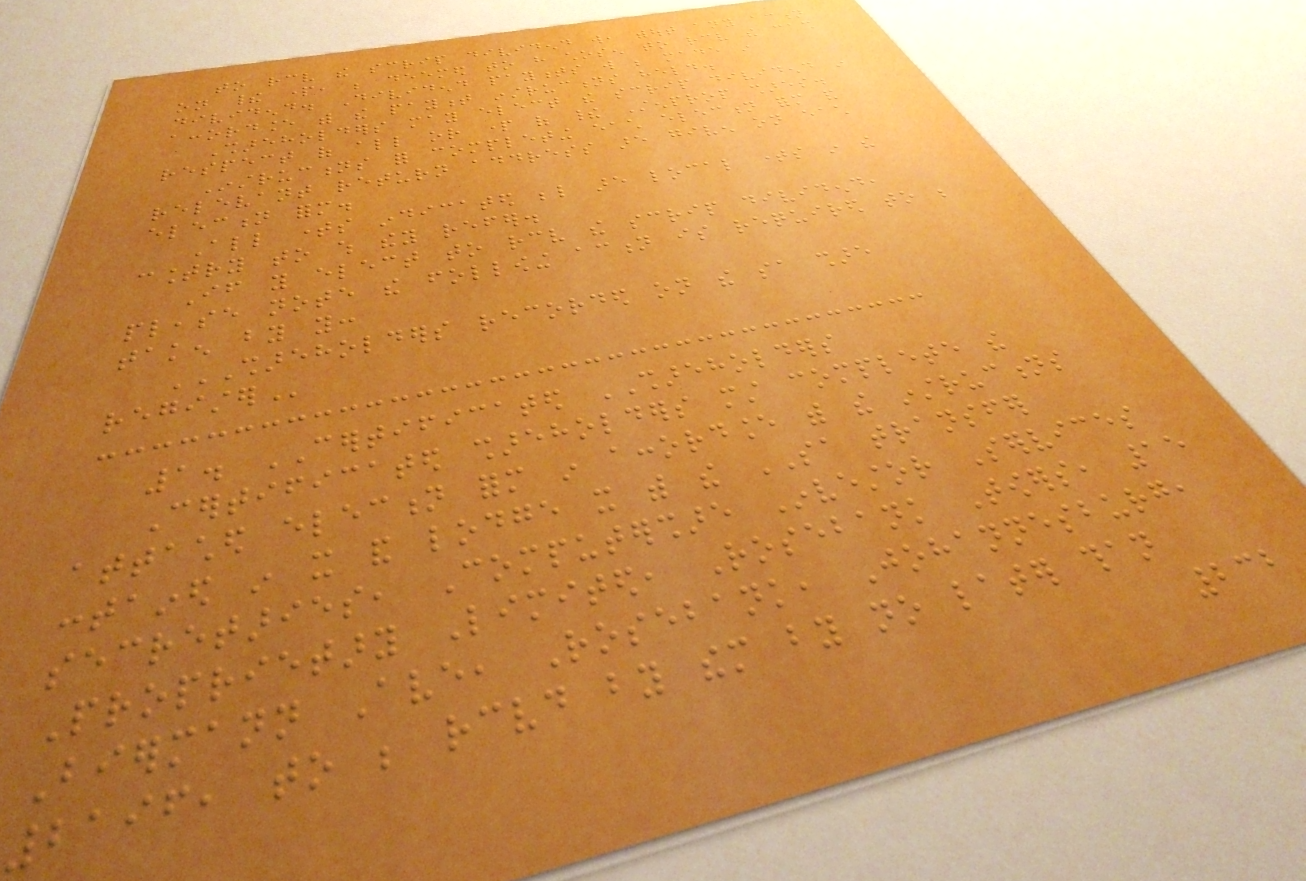to receive the scrip dividend will, without any action
on their part, be deemed to have chosen to receive the cash
dividend. Dividend payments will be made in
accordance with the payment instructions held.
Shareholders may elect the scrip dividend in
respect of all or part of their Stenprop shares.
Instructions for completing each election form and
relevant return address are given on each
election form.
All times indicated below are local times in the
country to which they refer.
If you elect to receive the scrip dividend,
please note the following action is required to be
taken by you:
SHAREHOLDERS RECORDED ON THE SA SHARE
REGISTER
1. CERTIFICATED SHAREHOLDERS
Certificated shareholders must complete the
attached election form in accordance with the instructions
contained in it and lodge it with the SA transfer
secretaries, Computershare Investor Services
Proprietary Limited, Rosebank Towers, 15
Biermann Ave, Rosebank, Johannesburg,
2196, to be received by them by no later than
232
